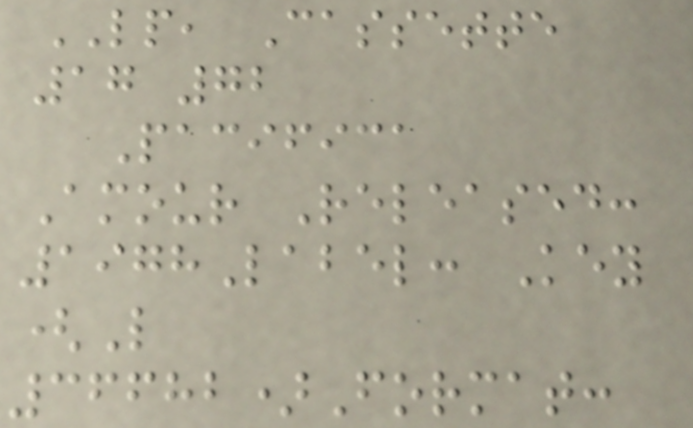LP, Cassette
17 72
Pacifica
Amour Released:
1978Label: Key
(L
36682)Format:
